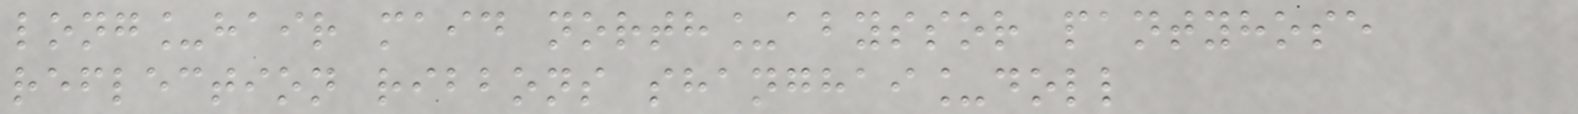long_hair maid north_abyssor pantyhose
reflection ribbons shanghai_doll
